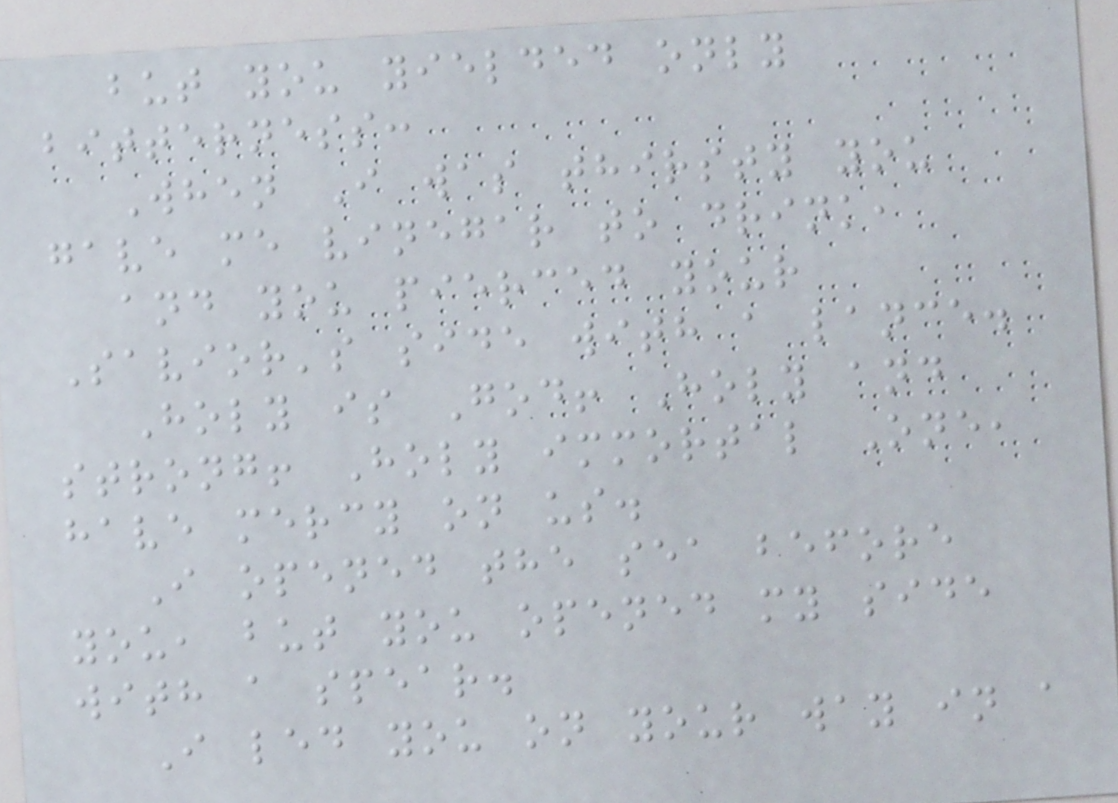but you yielded only
bitterness:
When I was thirsty you
gave me vinegar to drink,
and you pierced your
Savior's side with a lance.
Holy is God! Holy and
strong! Holy immortal One,
have mercy on us.
I opened the sea before
you, but you opened my side
with a spear.
I led you on your way in a
